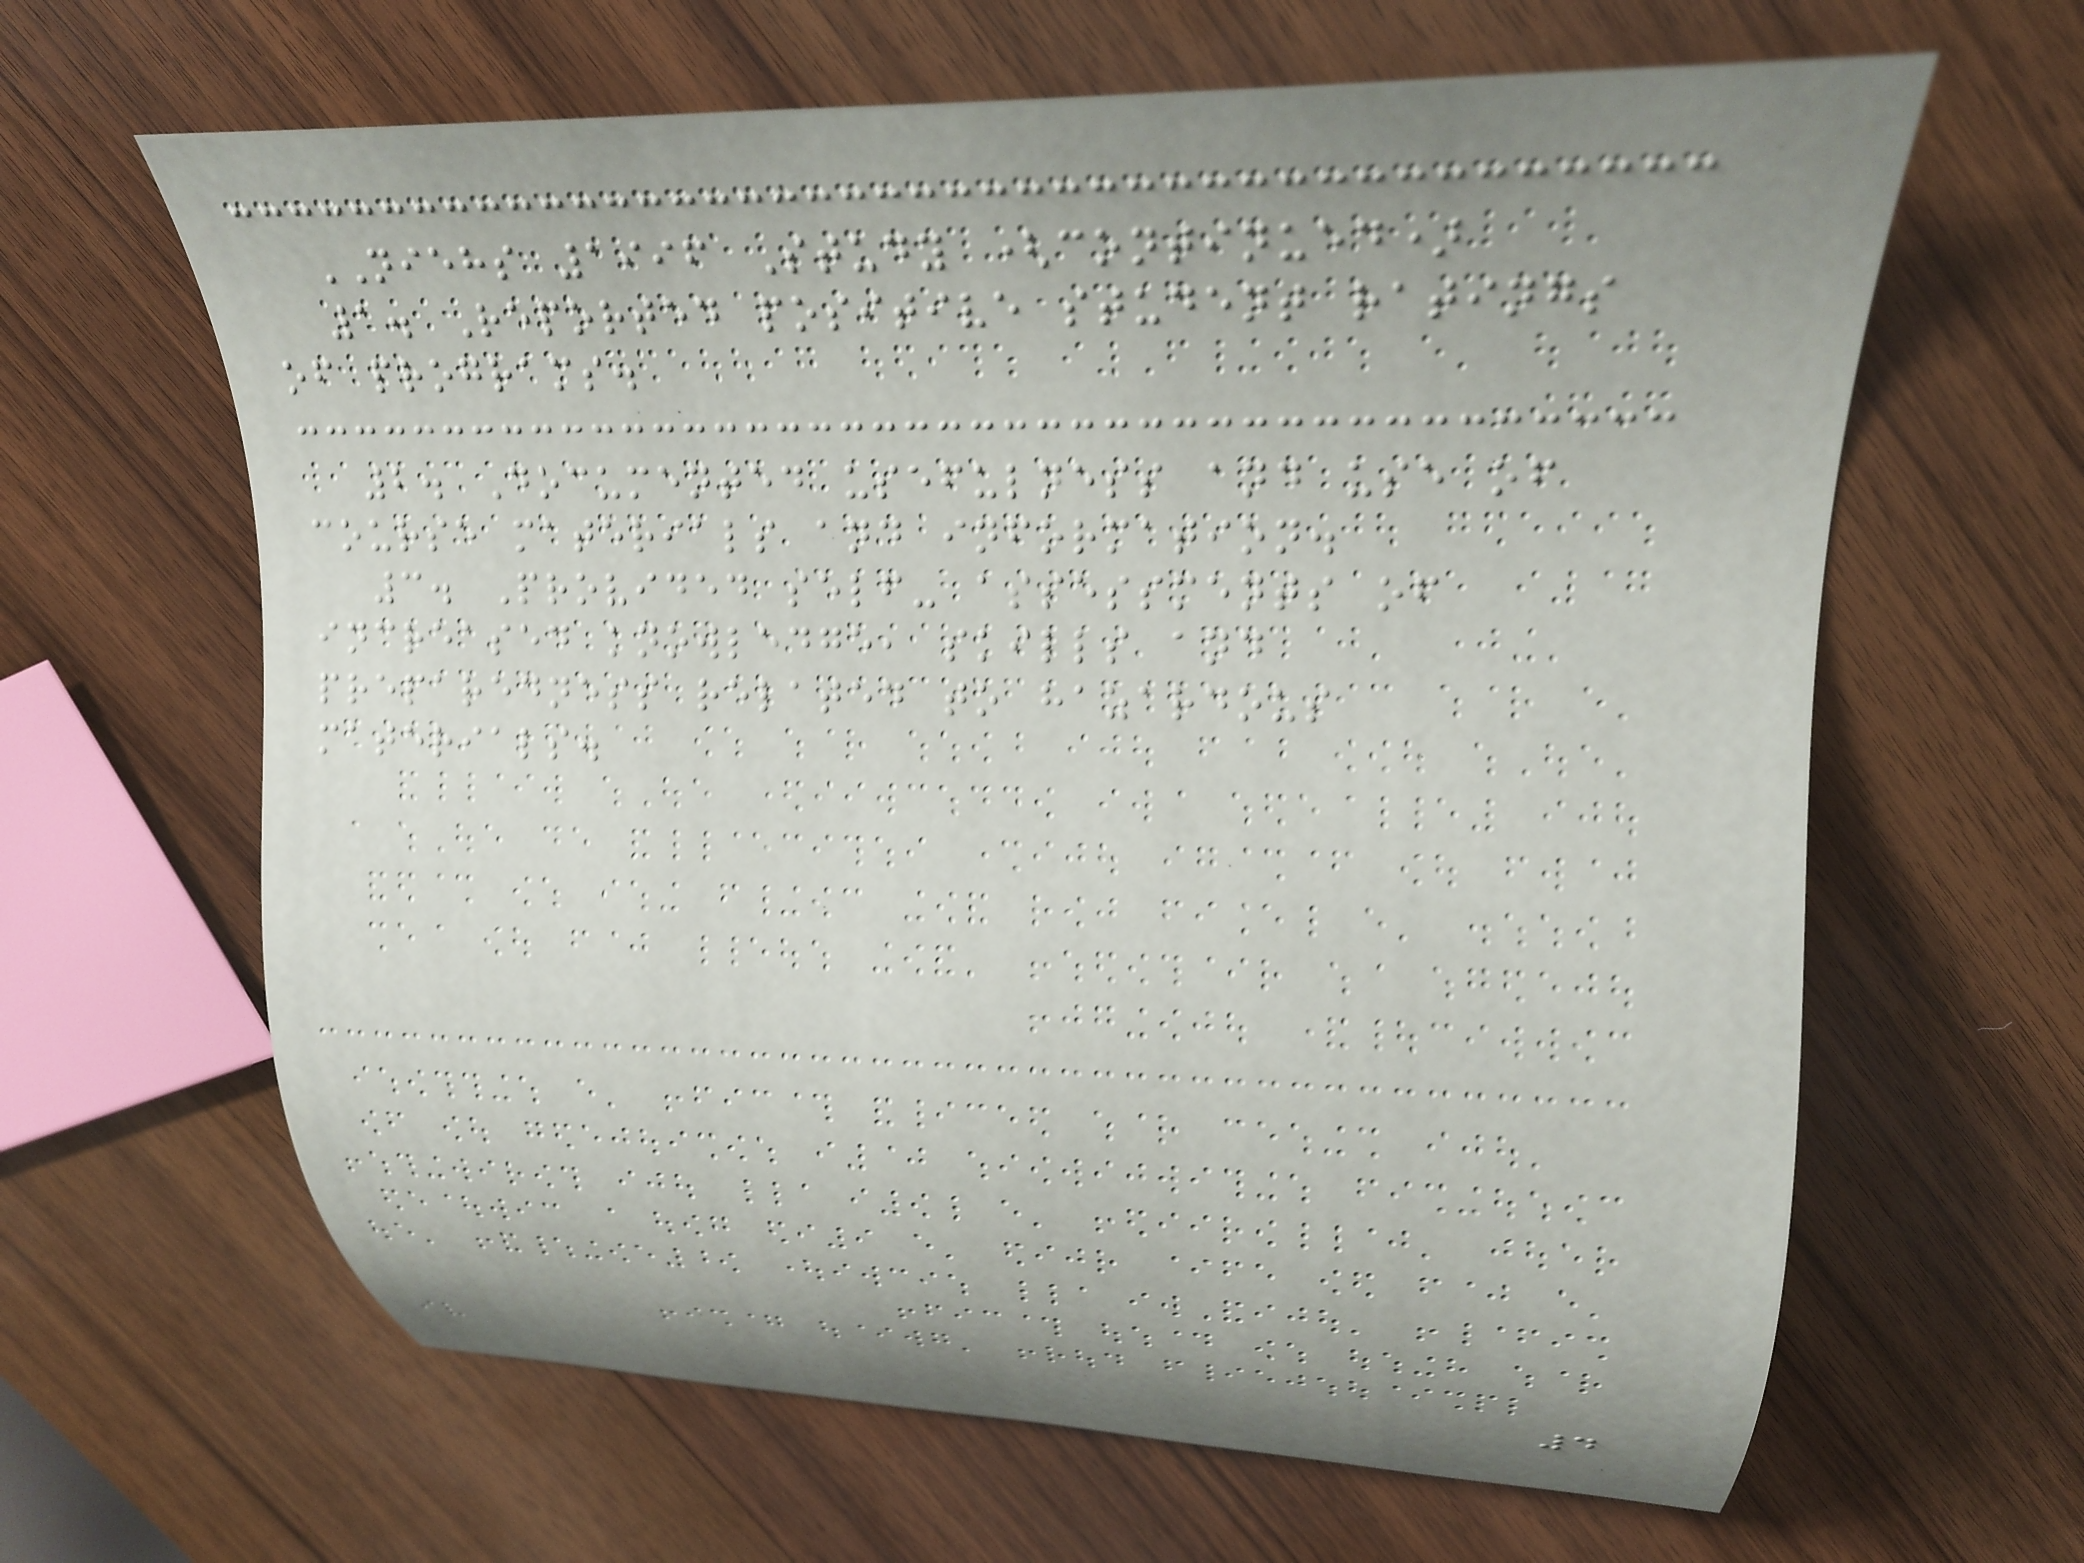NIEHS 1996 Study (continued)
1. Reported positive student ratings
of programs.
2. Documented usefulness and use of
course materials and information.
3. Provided self- assessments of
increased knowledge, skills and
preparedness related to hazardous
materials.
4
